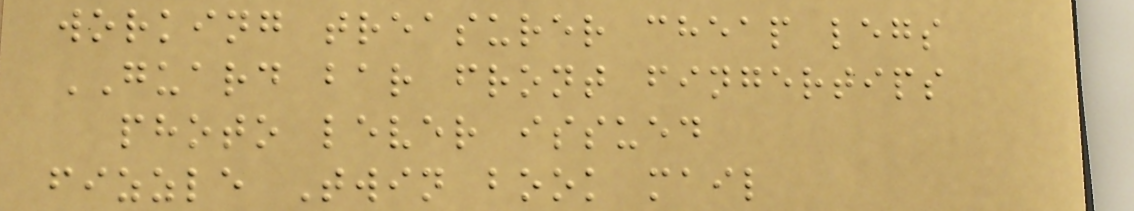working treasurer cheap legs
GUARD bar front fingertips
photo lever issued
fizzle Twin book mail
